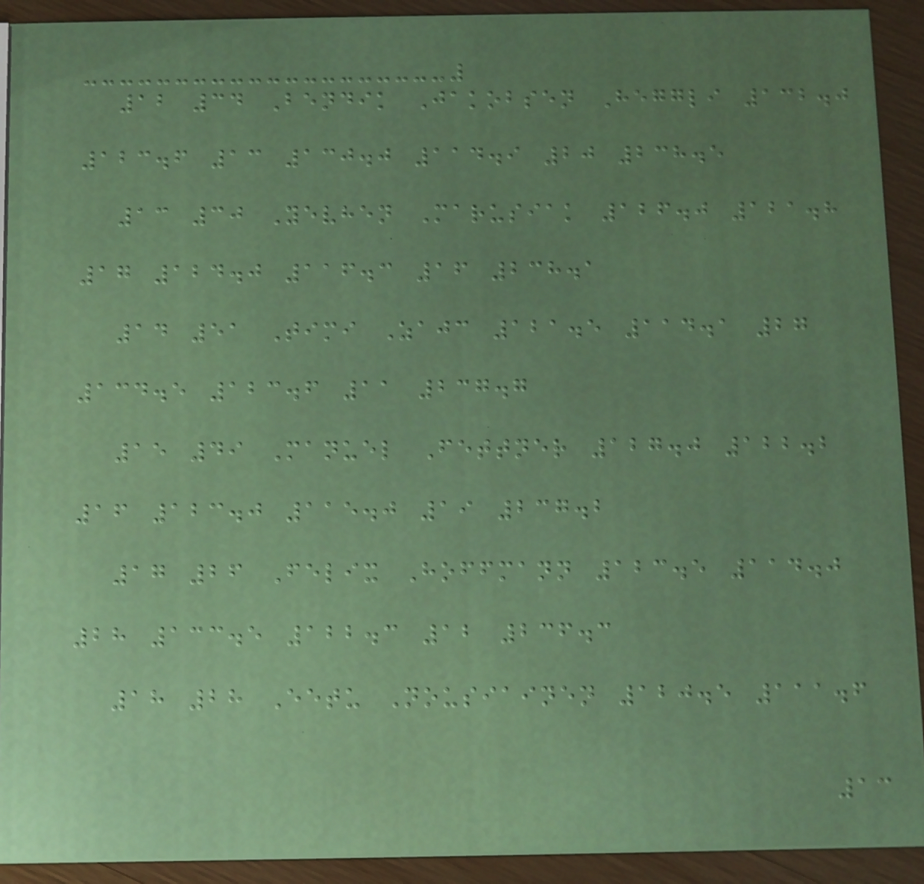12 34 Bendik Jakobsen Heggli 132.0
123.6 13 130.0 114.9 20 238.5
13 30 Yevhen Marusiak 126.0 121.8
17 124.0 116.3 16 238.1
14 51 Timi Zajc 121.5 114.1 27
134.5 123.6 11 237.7
15 49 Manuel Fettner 127.0 122.2
16 123.0 115.0 19 237.2
17 26 Felix Hoffmann 123.5 114.0
28 133.5 122.3 12 236.3
18 28 Eetu Nousiainen 120.5 111.6
13
